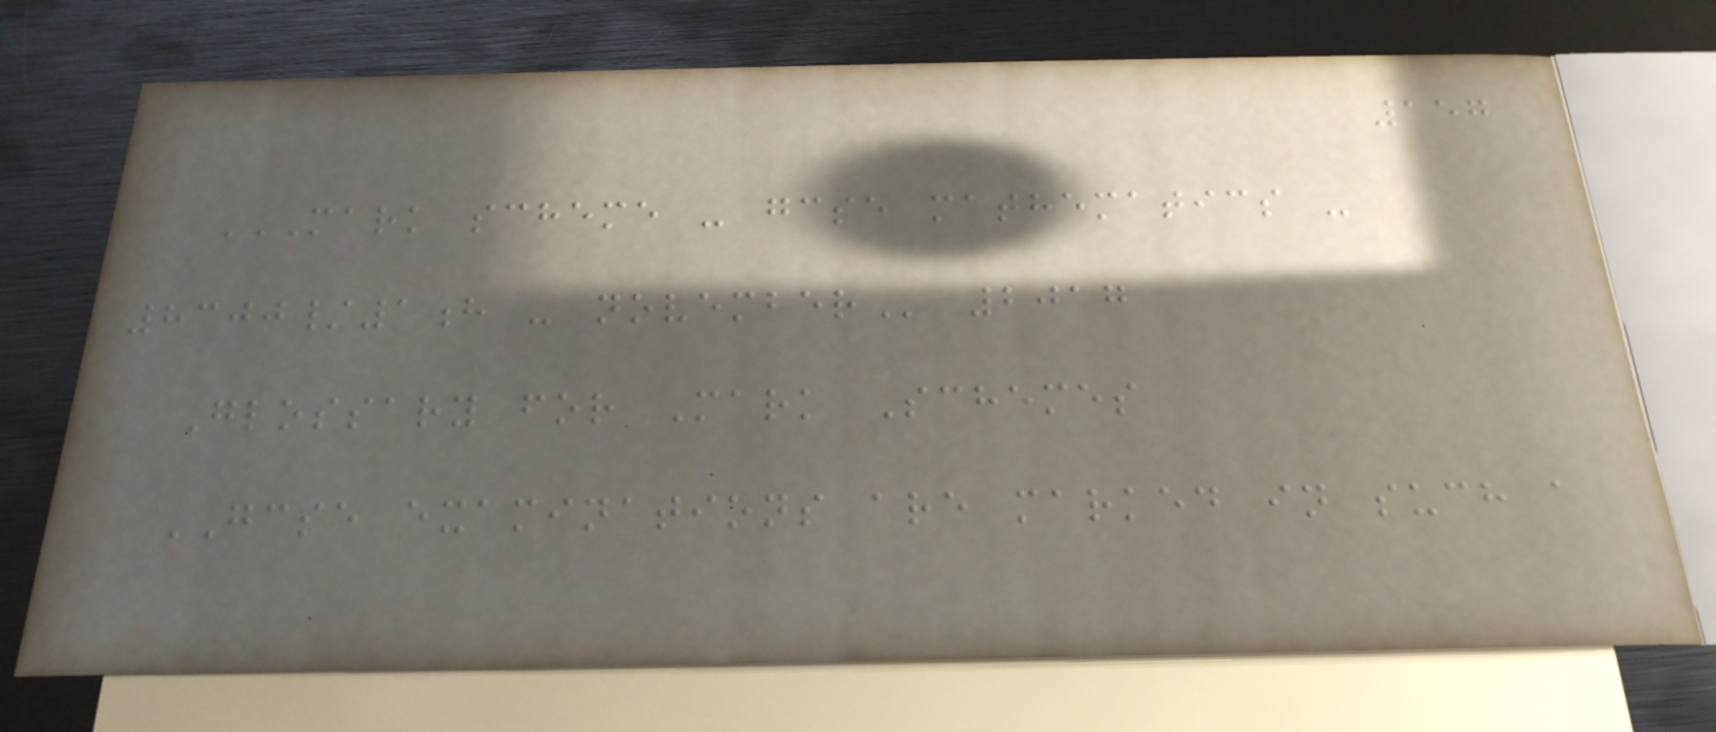157
MARK SCHEME - GCSE MATHEMATICS -
8300/1H - NOVEMBER 2017
Glossary for Mark Schemes
GCSE examinations are marked in such a
